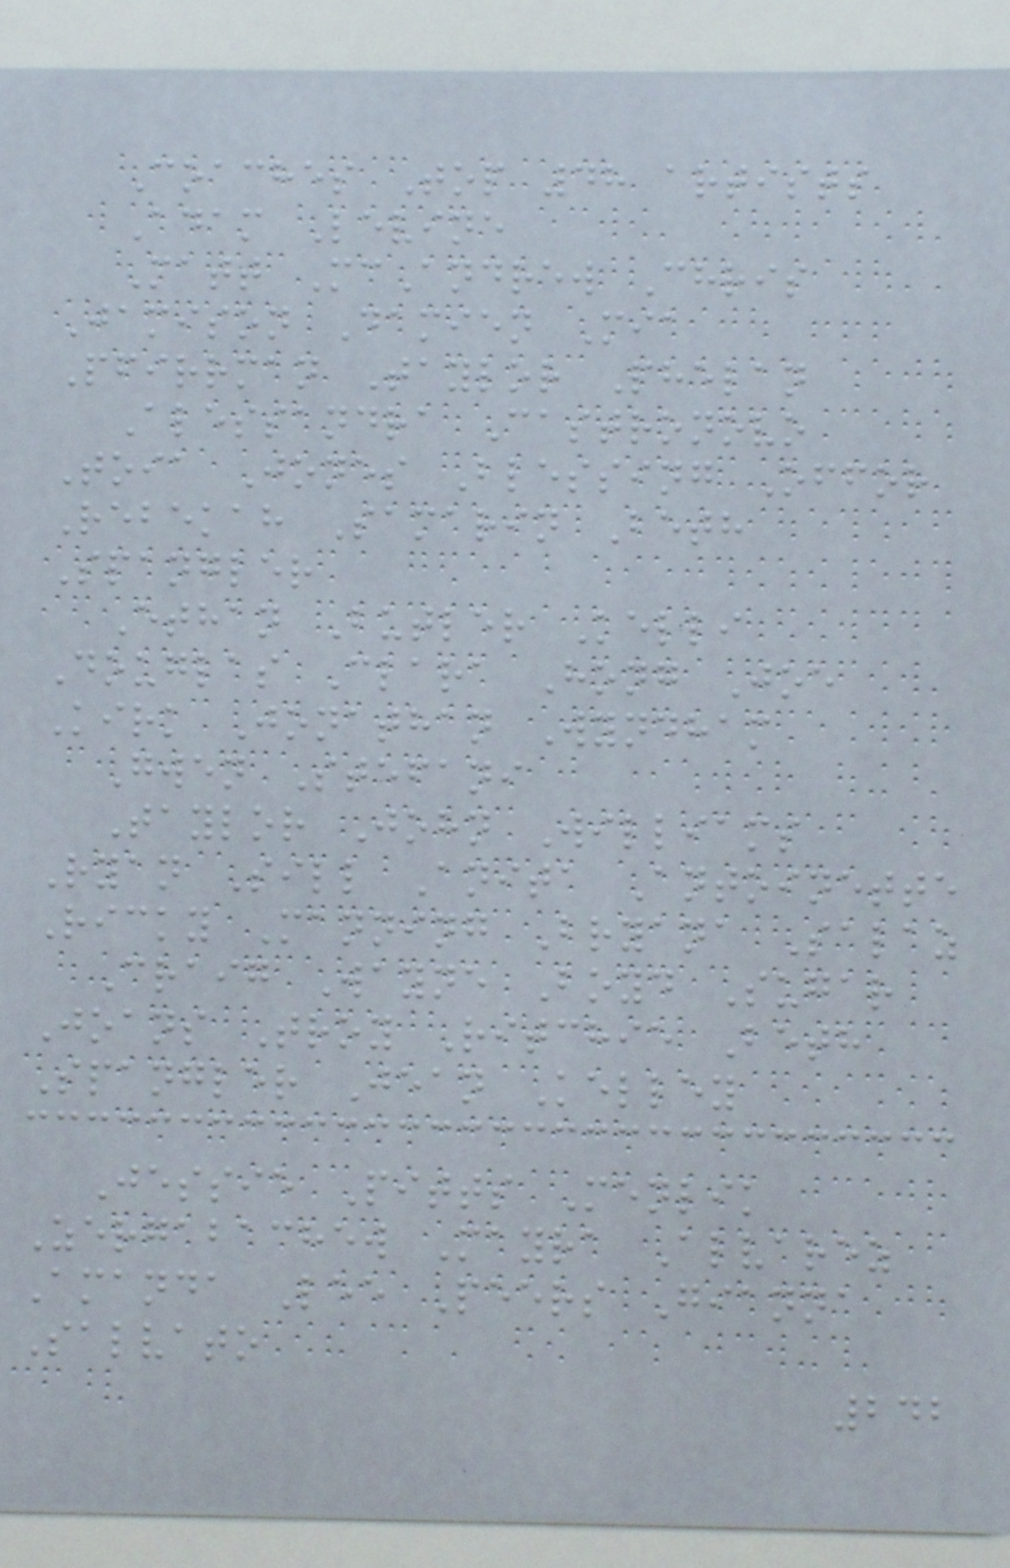Coaches Top 48 artists
Adam Levine
Matt McAndrew Chris
Jamison Damien Mia
Pfirrman Taylor Phelan
Alessandra Castronovo
Toia Jones Blessing Offor
Rebekah Samarin Beth
Spangler
Ethan Butler Kelli
Douglas Clara Hong Joe
Kirk Jonathan Wyndham
Gwen Stefani
Taylor John Williams
Ryan Sill Anita Antoinette
Ricky Manning Bryana Salaz
Craig Wayne Boyd Sugar
Joans Troy Ritchie Beth
Spangler Jean Kelley
Jessie Pitts Menlik
Zergabachew Mayra Alvarez
Amanda Lee Peers Gianna
Salvato
242
